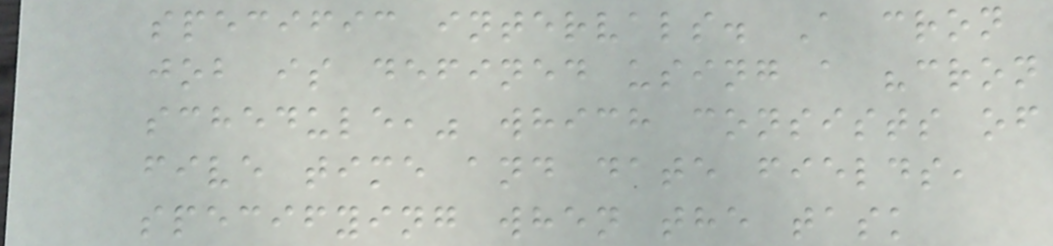specific intervals. A cron
job is defined using a "cron
schedule," which consists of
five time and date fields,
specifying when the task
